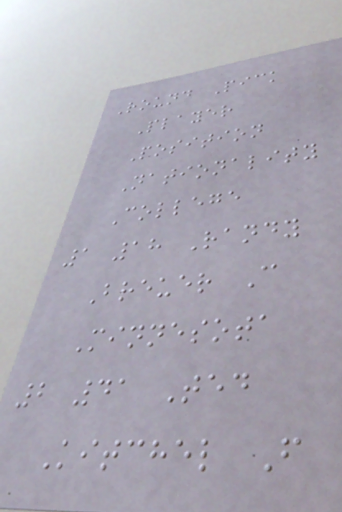Round Pick
Player
Position
Nationality
College
1 18 Randy
Breuer C
Minnesota
2 41 Ted
Kitchel F
